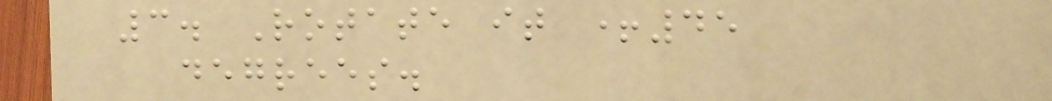3. Rotate it +45
degrees.
